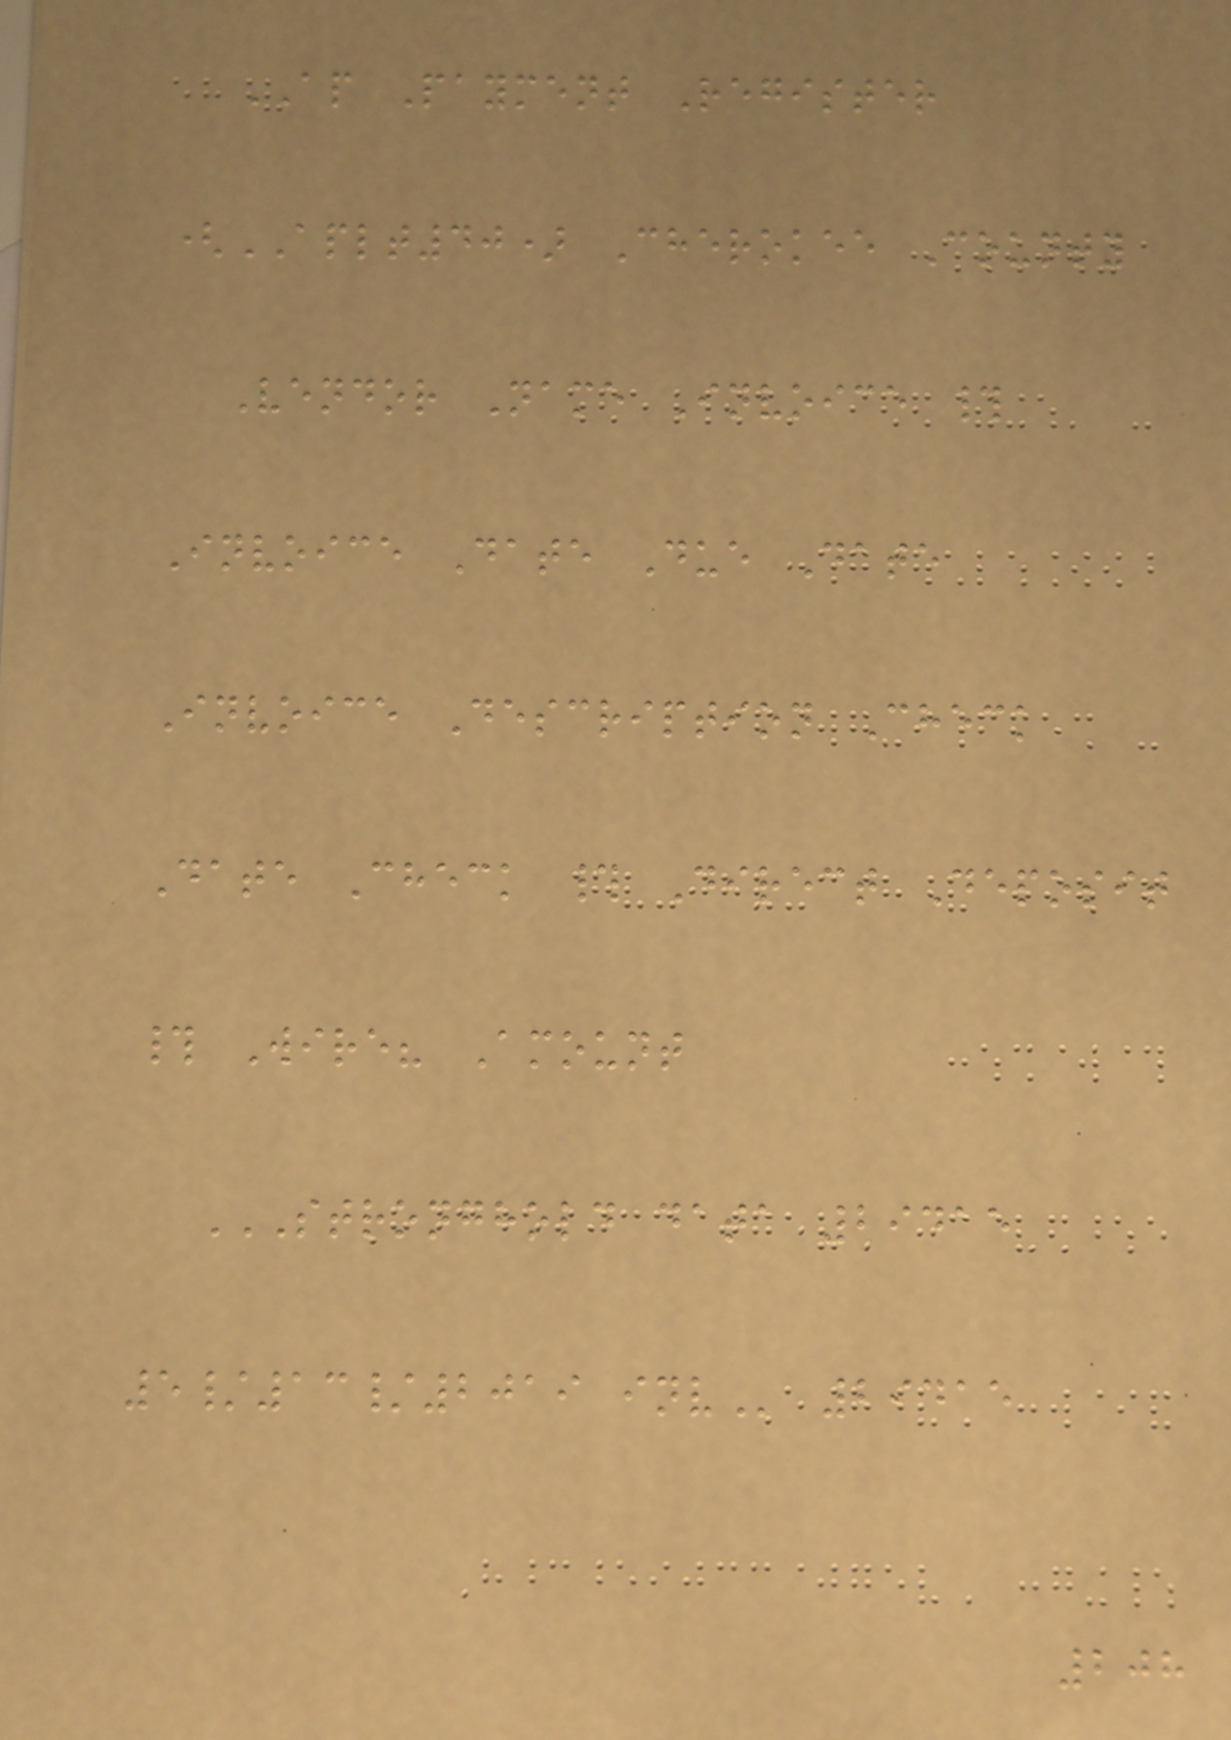AP Payment Register
(APLT40) Cherokee County
Vendor Name Invoice #
Invoice Date Due Date
Invoice Description Check
Date Check # Direct Deposit
# Wire? Amount
STRONGHOLD DATA 29415
5/13/2019 INV 29415
208
